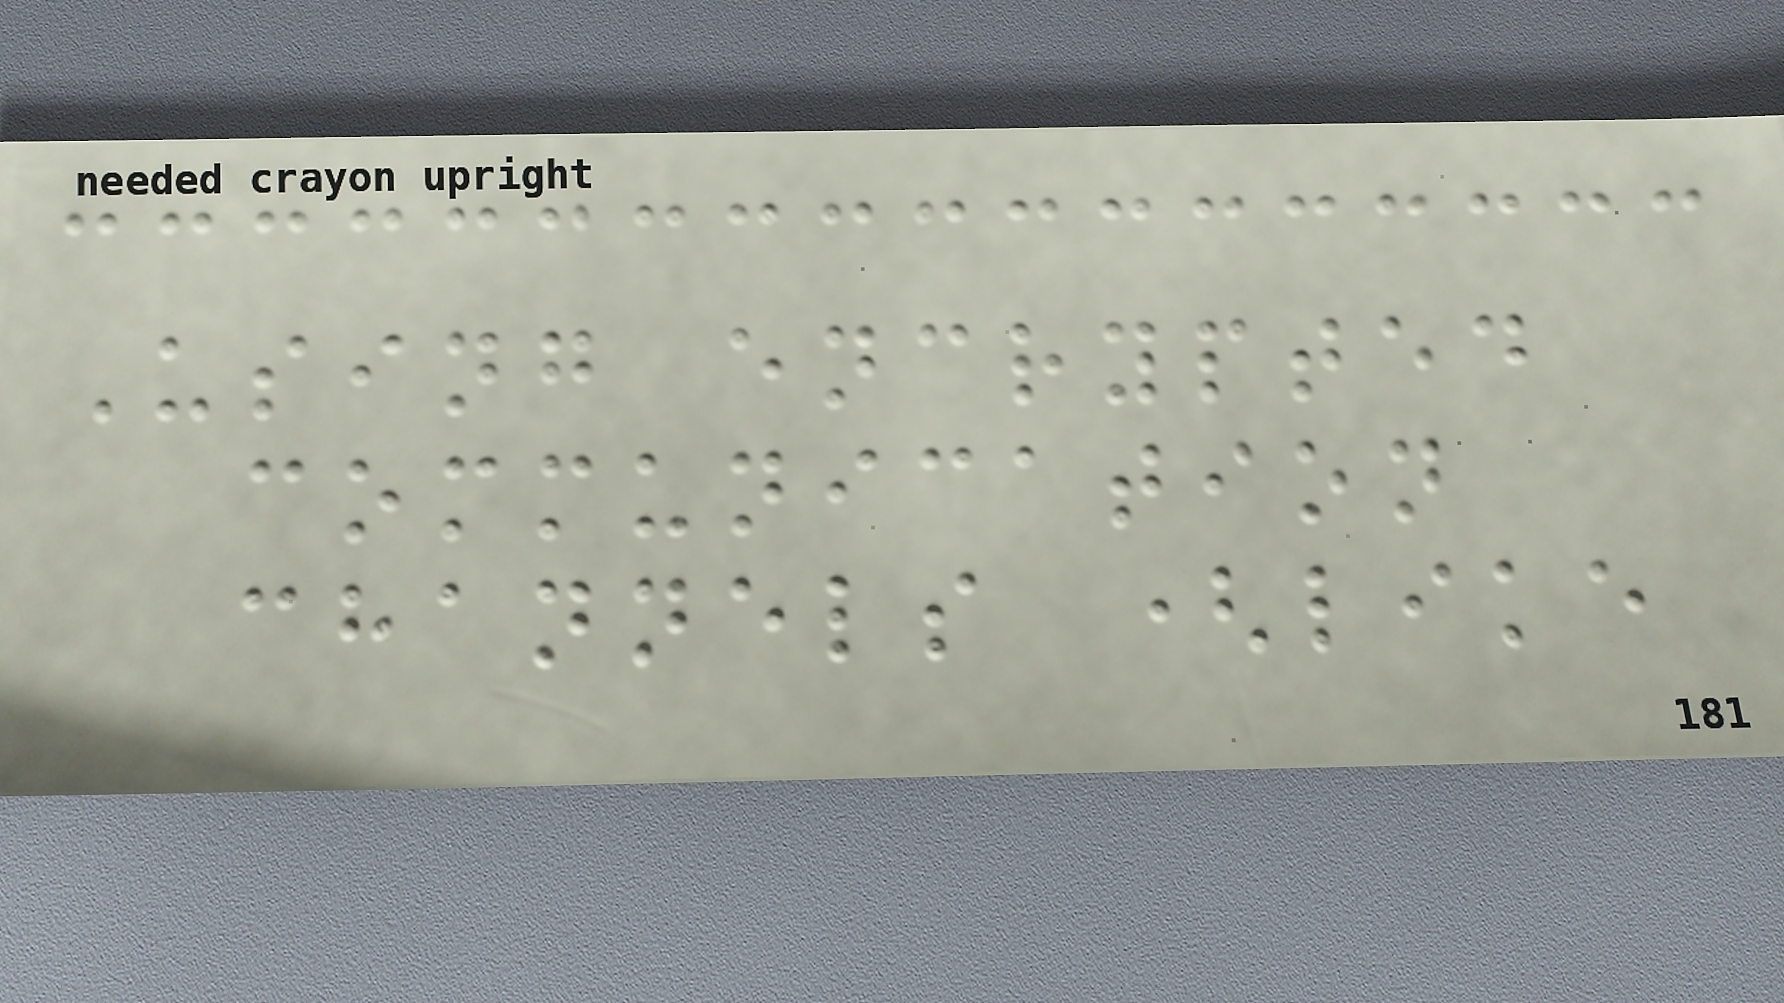Using encrypted
communication
channels (like
